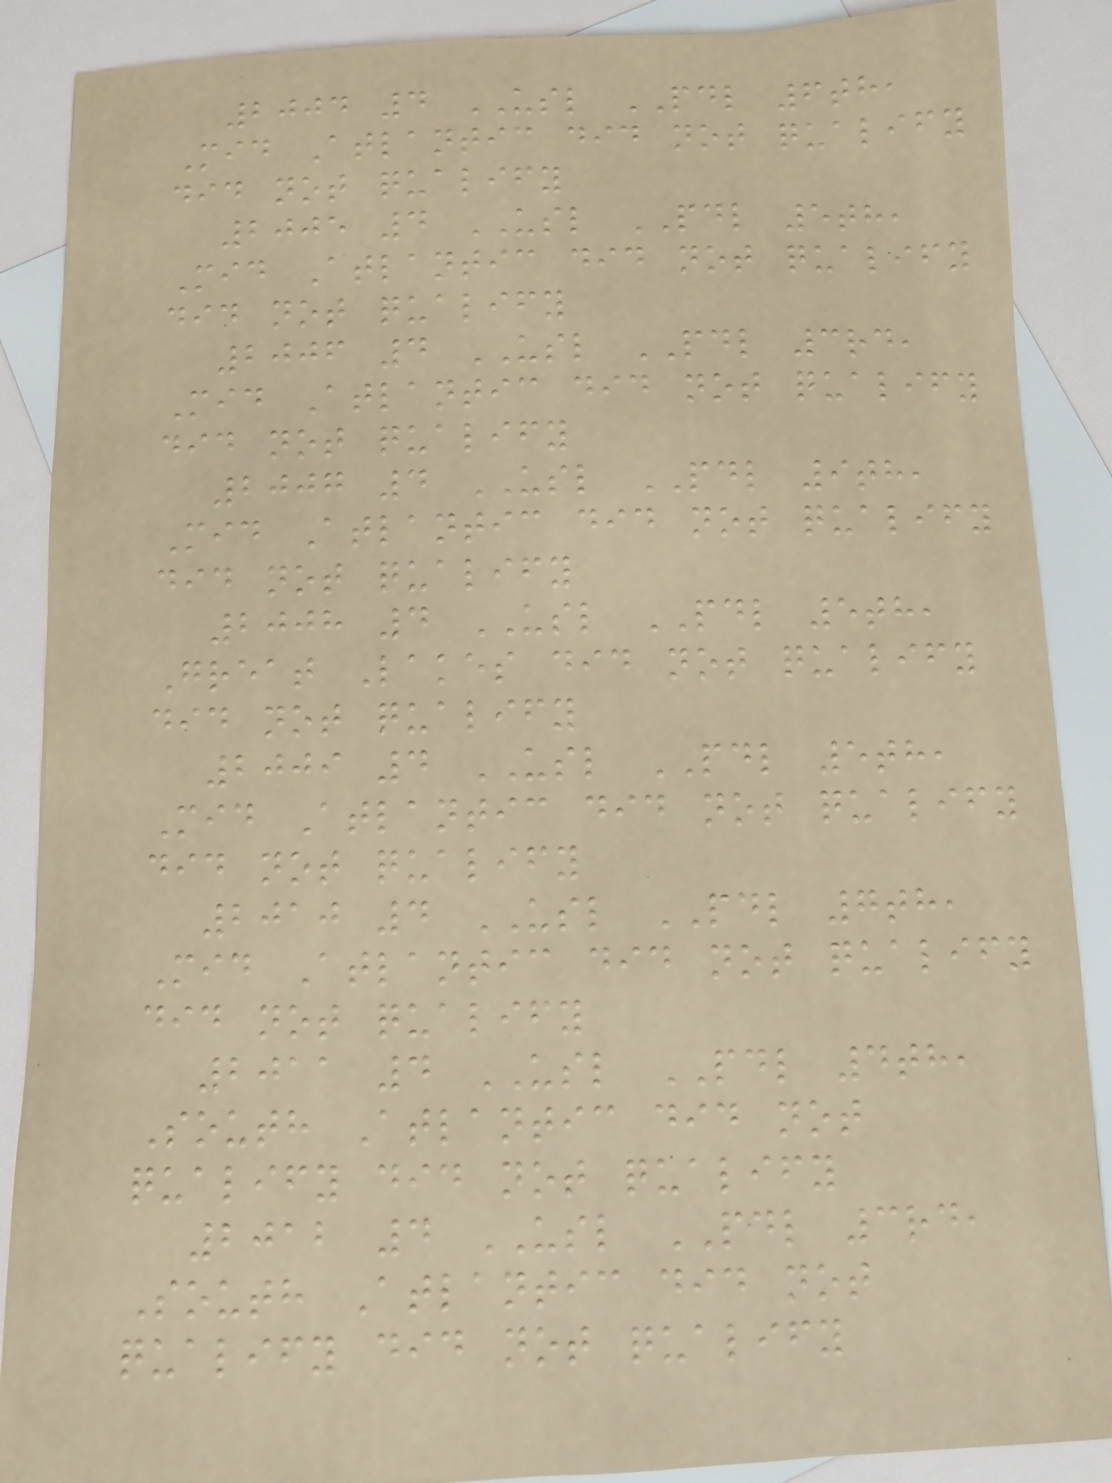2004 4 USL PDL 6th,
Mid Atlantic did not qualify
did not qualify
2005 4 USL PDL 5th,
Mid Atlantic did not qualify
did not qualify
2006 4 USL PDL 3rd,
Mid Atlantic did not qualify
did not qualify
2007 4 USL PDL 9th,
Mid Atlantic did not qualify
did not qualify
2008 4 USL PDL 5th,
Great Lakes did not qualify
did not qualify
2009 4 USL PDL 5th,
Mid Atlantic did not qualify
did not qualify
2010 4 USL PDL 7th,
Mid Atlantic did not qualify
did not qualify
2011 4 USL PDL 4th,
South Atlantic did not
qualify did not qualify
2012 4 USL PDL 3rd,
South Atlantic did not
qualify did not qualify
